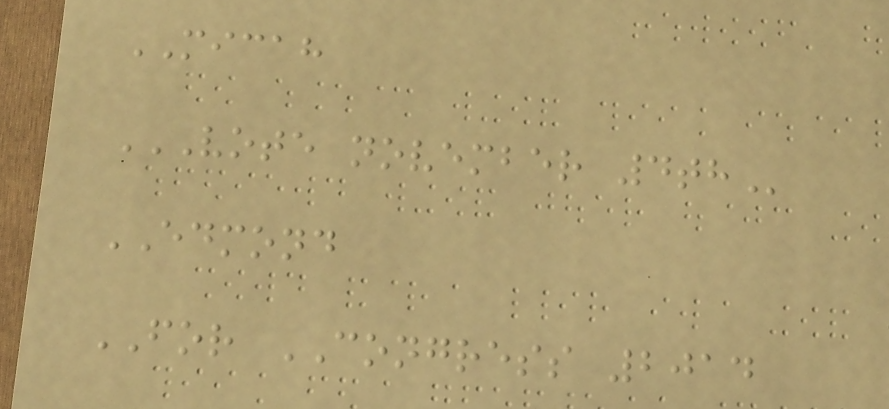MICAH
VOTE NOVEMBER 4TH
EDMOND
FOR CONGRESS 2014
